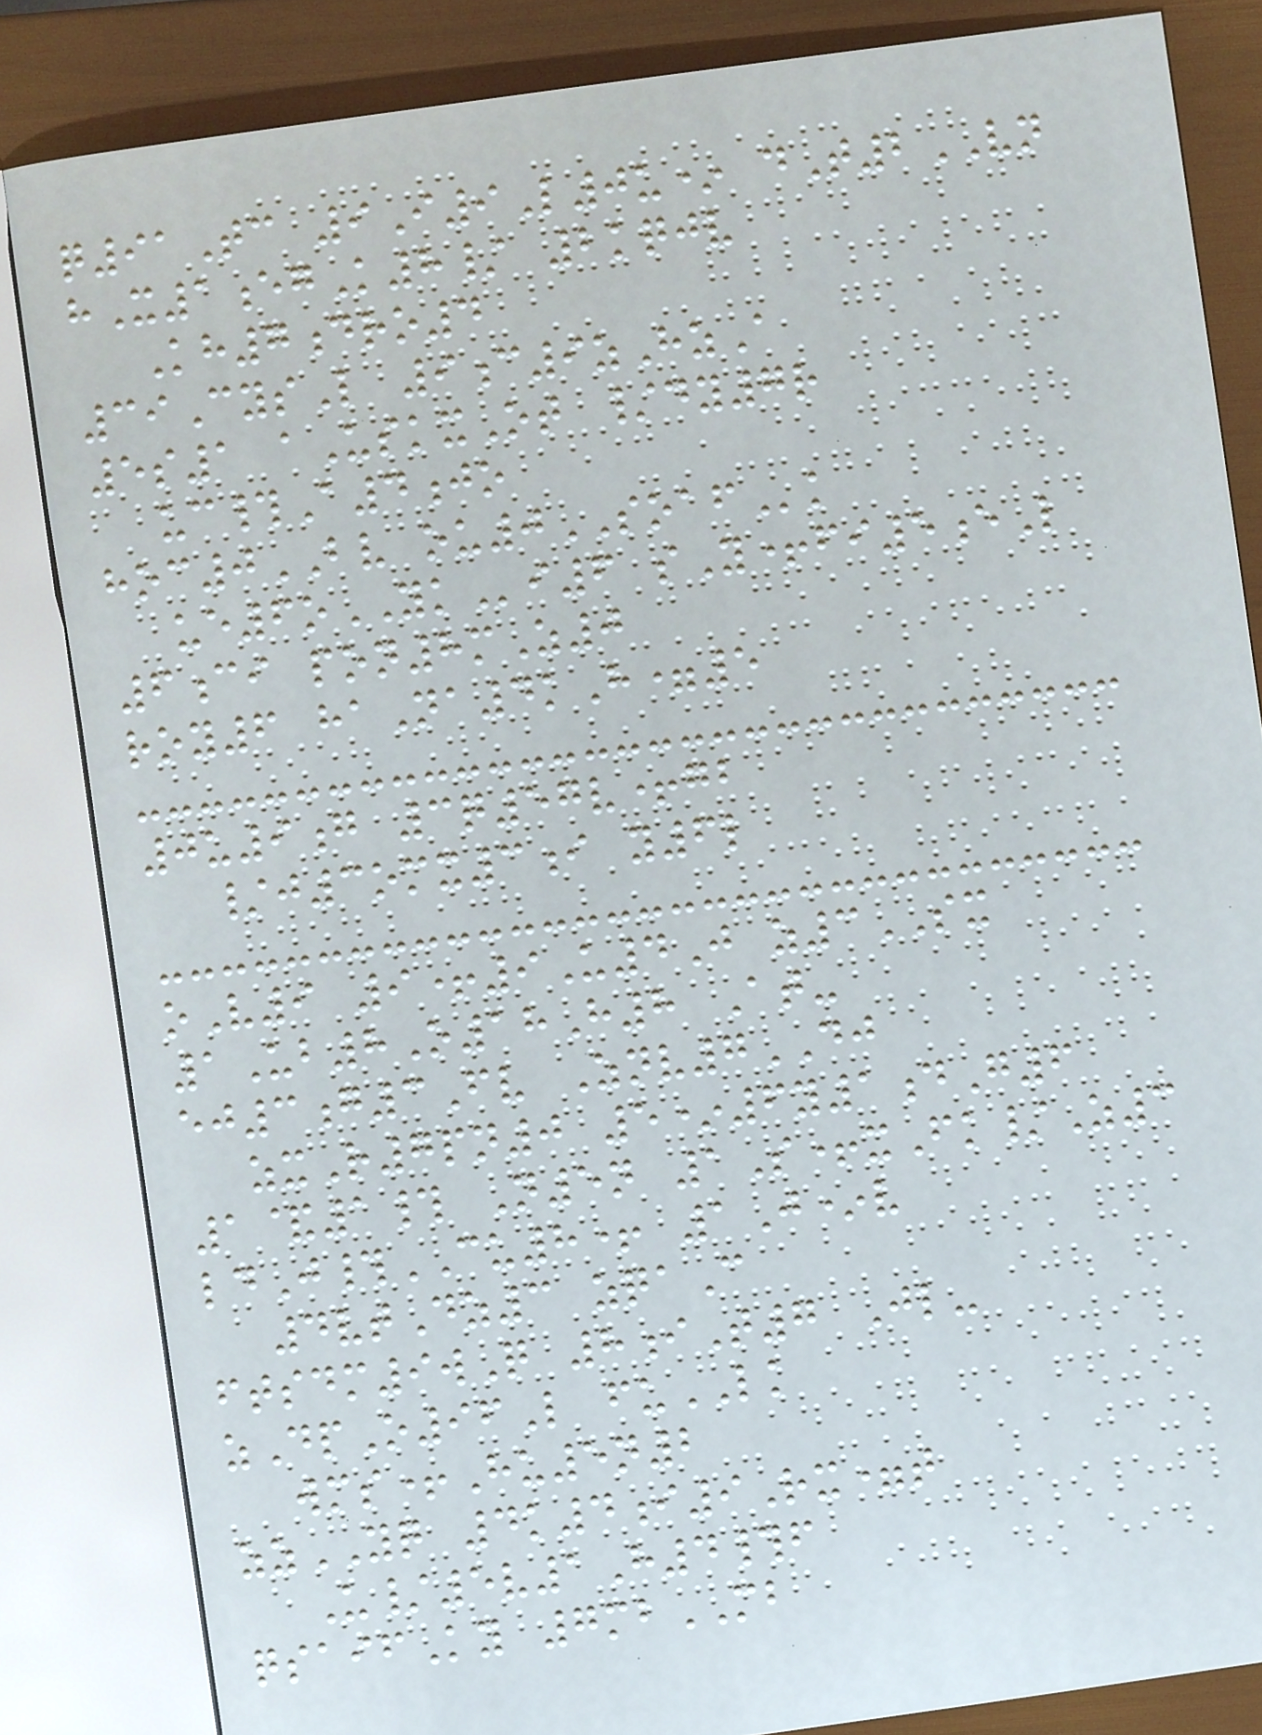q91Tc 9I9L0u* dT2VN
hX1egK8/ 2kqjv
Kh7dro4
39CysL 9c9zHzA
5s1 aUskxOt /dy7r
uc#A4jo
hoc0BV ou0SOAFk
ue6oYKi6 sY+fi5eL
6ci pon8mZ0
roy6 haNa4kH=5
0u9g 3q57v+gb
/j3omx3i y6l
oV9 9+9U4J z3SX
1Ub8O18H8 At-
ej3g3Fv Znv7DJ
zxR7pn0 5*6y1dG6
1&1# N5n 1S+xFk/Z3
ldJ#CU8+ 1J*v
4vtDz3 zqaC
ftsdm9wQ 8iT7 Jl-
zDpO96L fuLK
wms+Hu5n2
zzYQ 4k4i9Rx=t
U/5v1H4#f
qsaifKy 7mbMB
